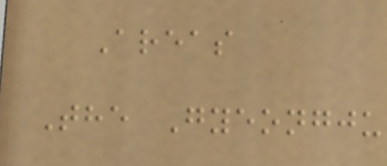Areas
The Gyeongju
